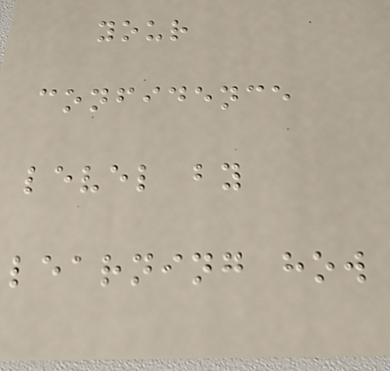your
confidence
level by
learning how
